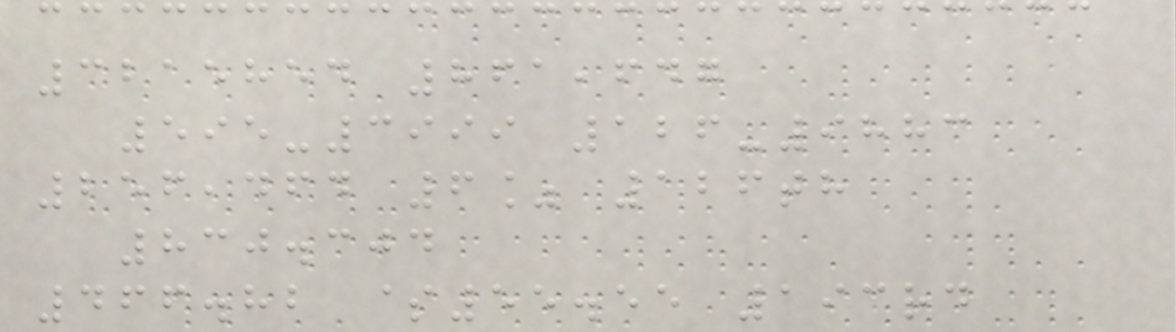3215854 861,647
595-3999 126-9883
256,464 6% 126th
830.304
466.82 $55.55 193rd
